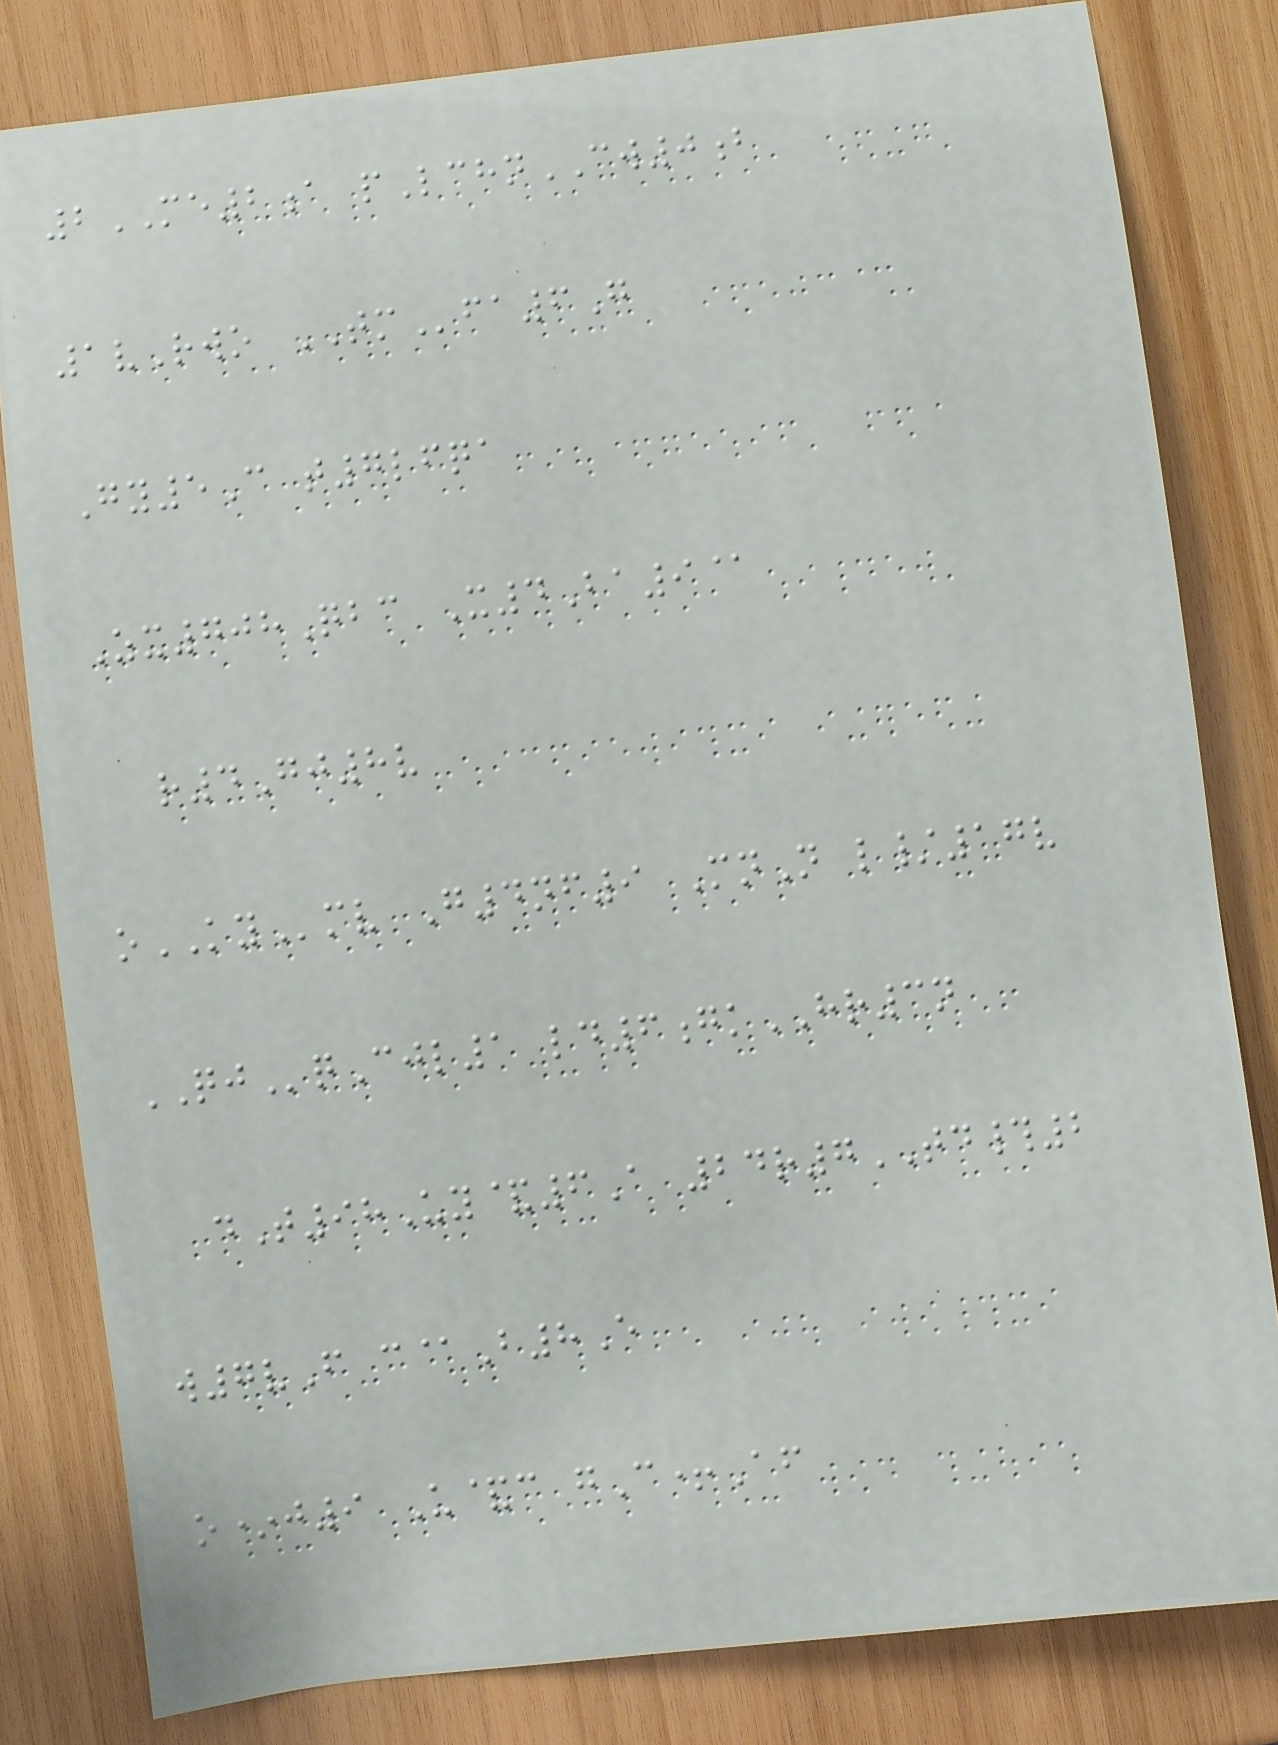2ME2a pLchnCW0b
1vRwo TMfa6G
Gy5C t7lfqa
Zx708Qbc X4Ba9@
r4Gj8v
oKYmv G4nf9 MnN l/17v
QJqCjl1 ld6gkHR3n
dT98Uy&6A 24r7TD#2
w7vF c@B8E
o*j9 U&c gC+Af
